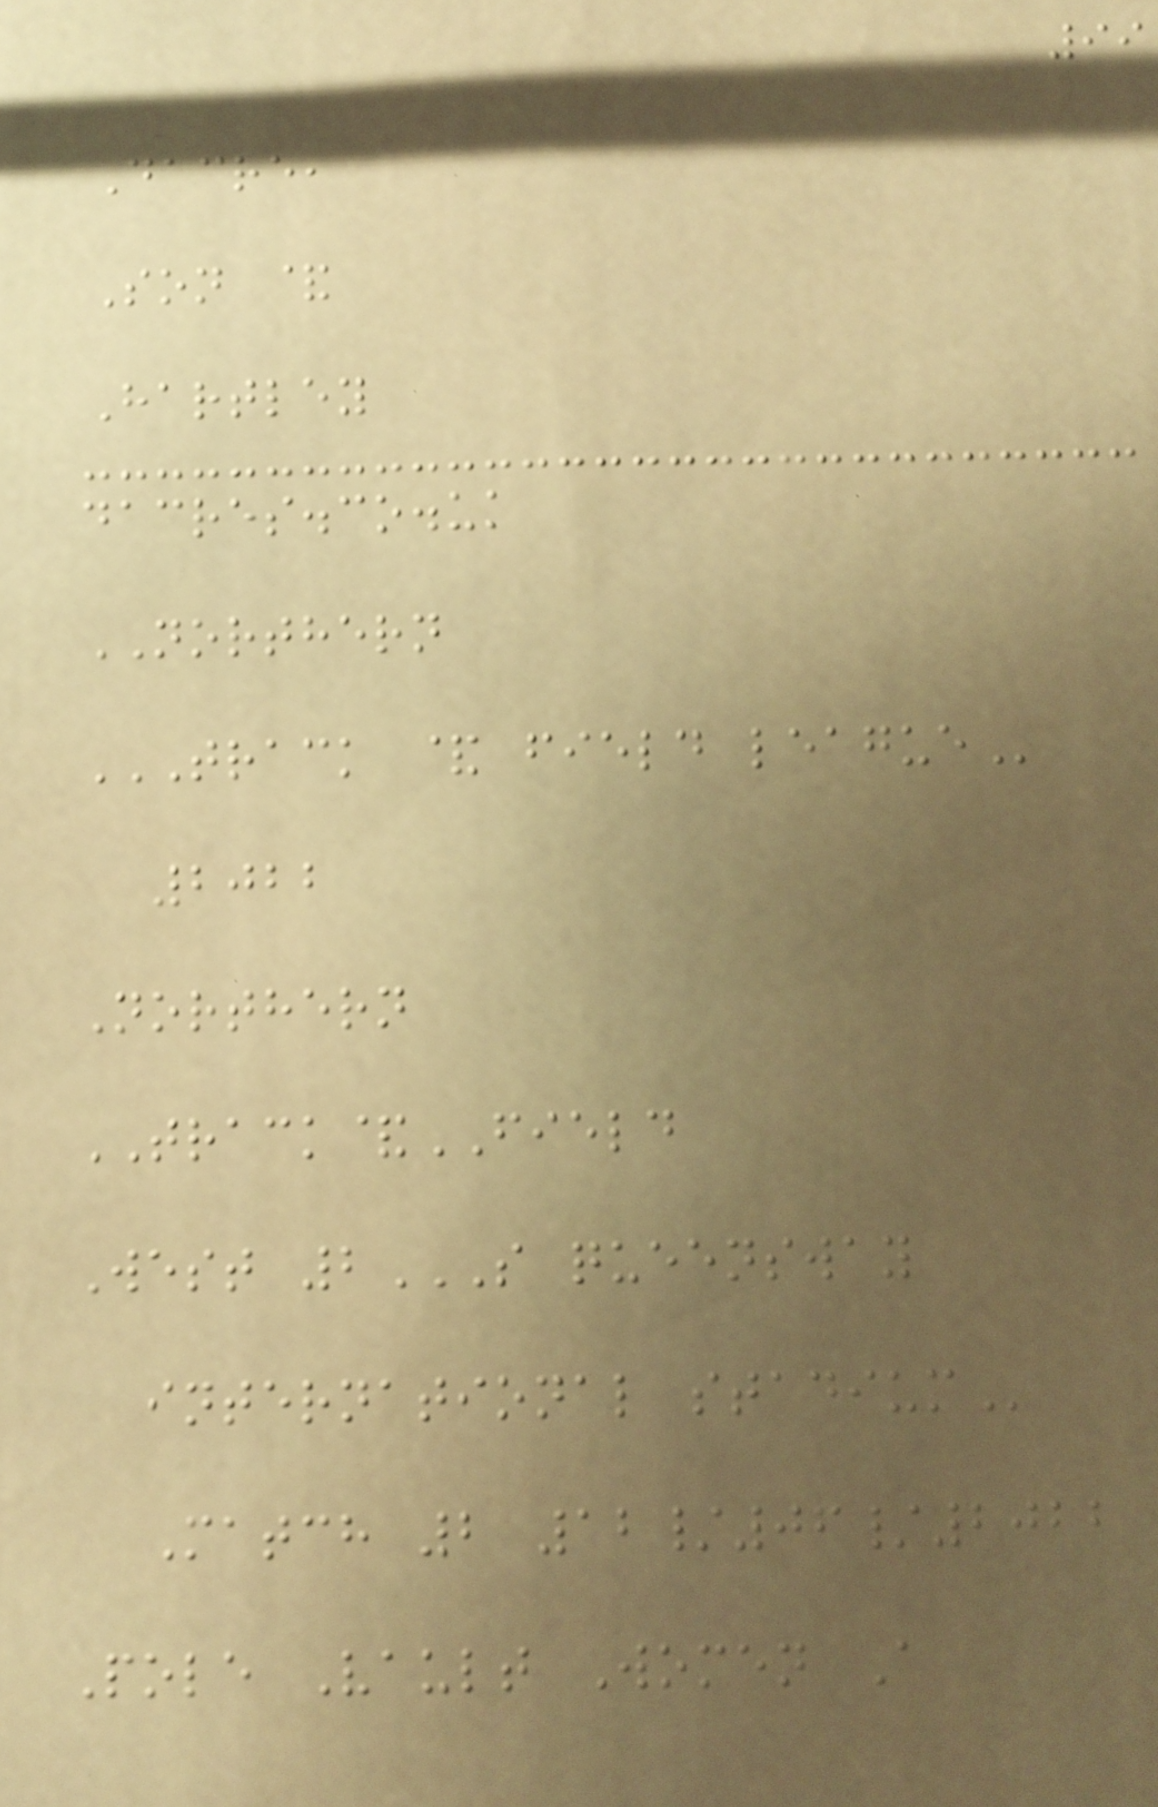99
Dacre,
Son &
Hartley
dacres.co.uk
NORTHERN
TRACK & FIELD LEAGUE
2022
Northern
TRACK&FIELD
West 2S QUEENSWAY
INTERNATIONAL STADIUM
Match 2 12/06/2022
Pole Vault Women A
